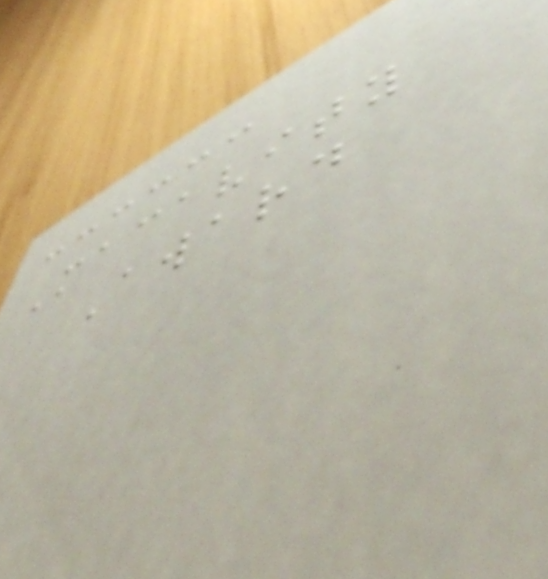Macavity
Award
